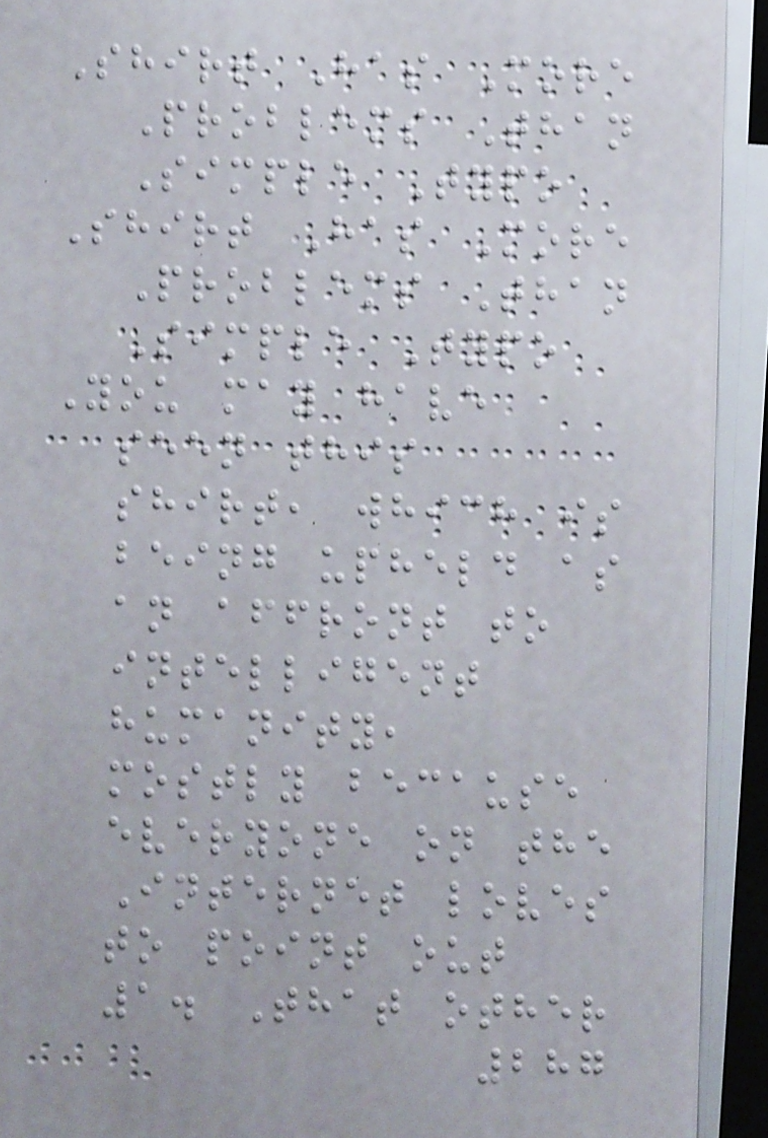Shirt Has More
Problems Than
Simple Typo
Shirt Has More
Problems Than
Simple Typo
You may have
seen this
shirt, which is
being upheld as
an affront to
intelligent
humanity,
mostly because
everyone on the
Internet loves
to point out
1. That other
287
